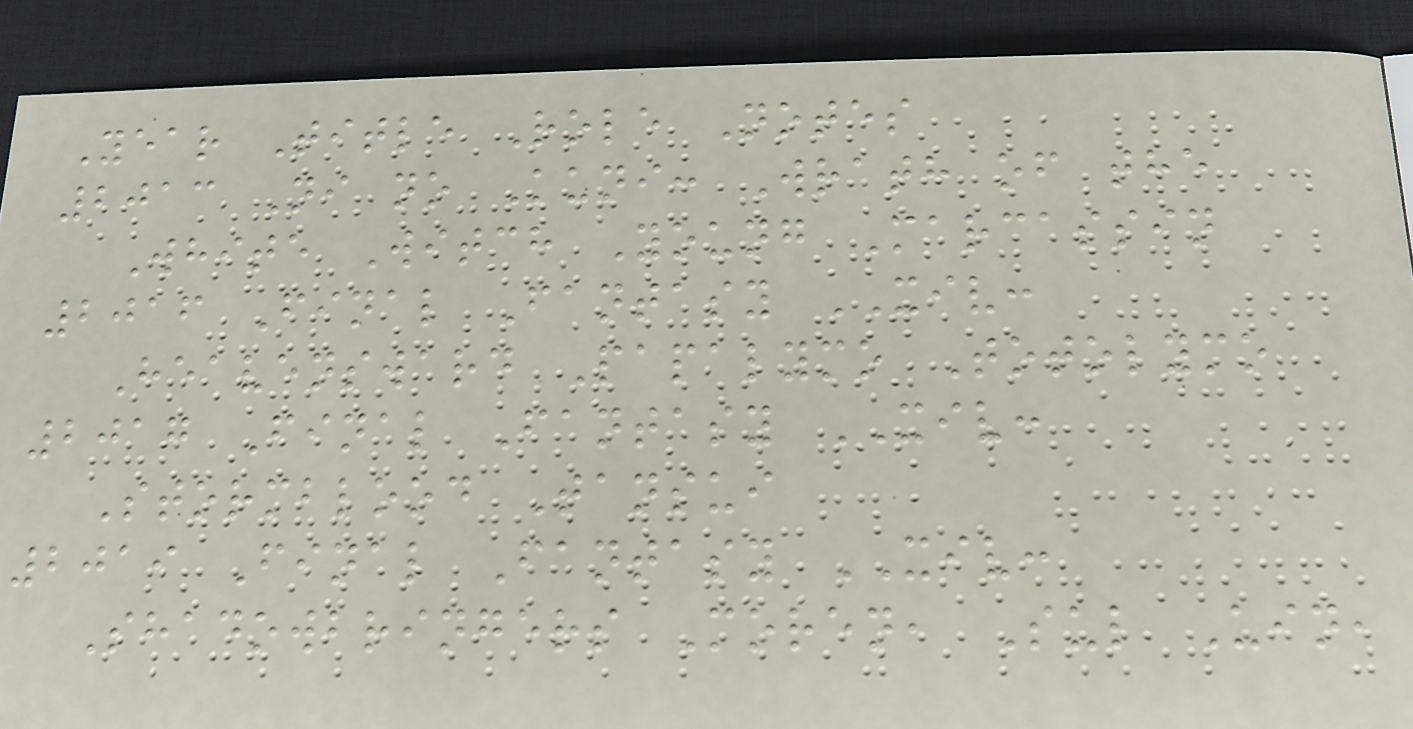Year Title Role Notes
2013 Ni no Kuni: Wrath of the
White Witch Young Marcassin
2016 Final Fantasy XIV:
Heavensward Papalymo Totolymo
2017 Final Fantasy XIV:
Stormblood Tansui
2019 Final Fantasy XIV:
Shadowbringers Moren, Sul Uin,
